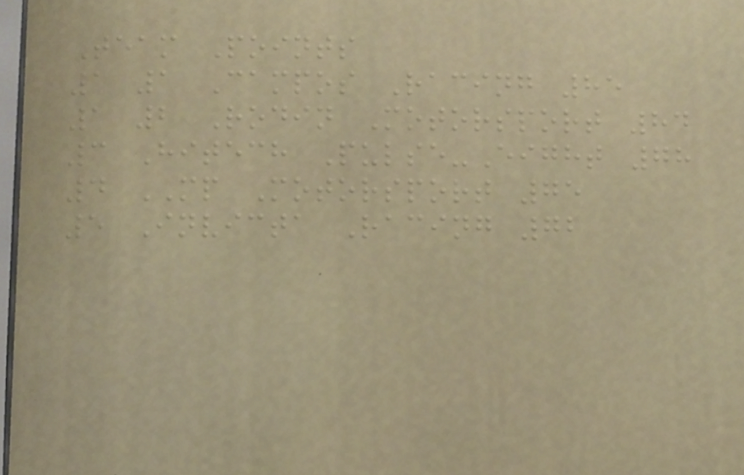Team Points
1 1 Campos Racing 85
1 2 Rodin Motorsport 84
3 Hitech Pulse-Eight 78
4 MP Motorsport 75
5 Invicta Racing 72
